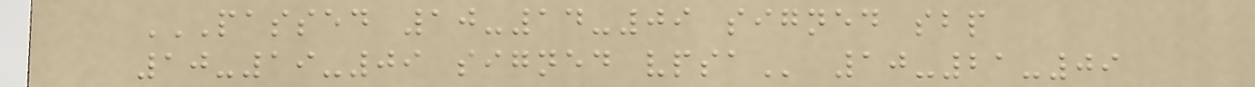PASSED 10-14-09 SIGNED SBP
10-19-09 SIGNED VPSA 10-21-09
